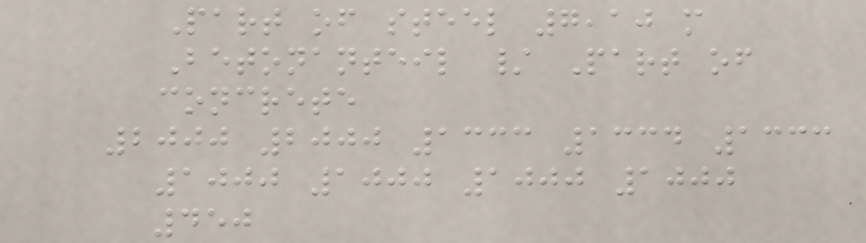Part of steel 7,10 m
Betonanteil / Part of
concrete
2000 2000 1333 1334 1333
1000 1000 1000 1000
450
